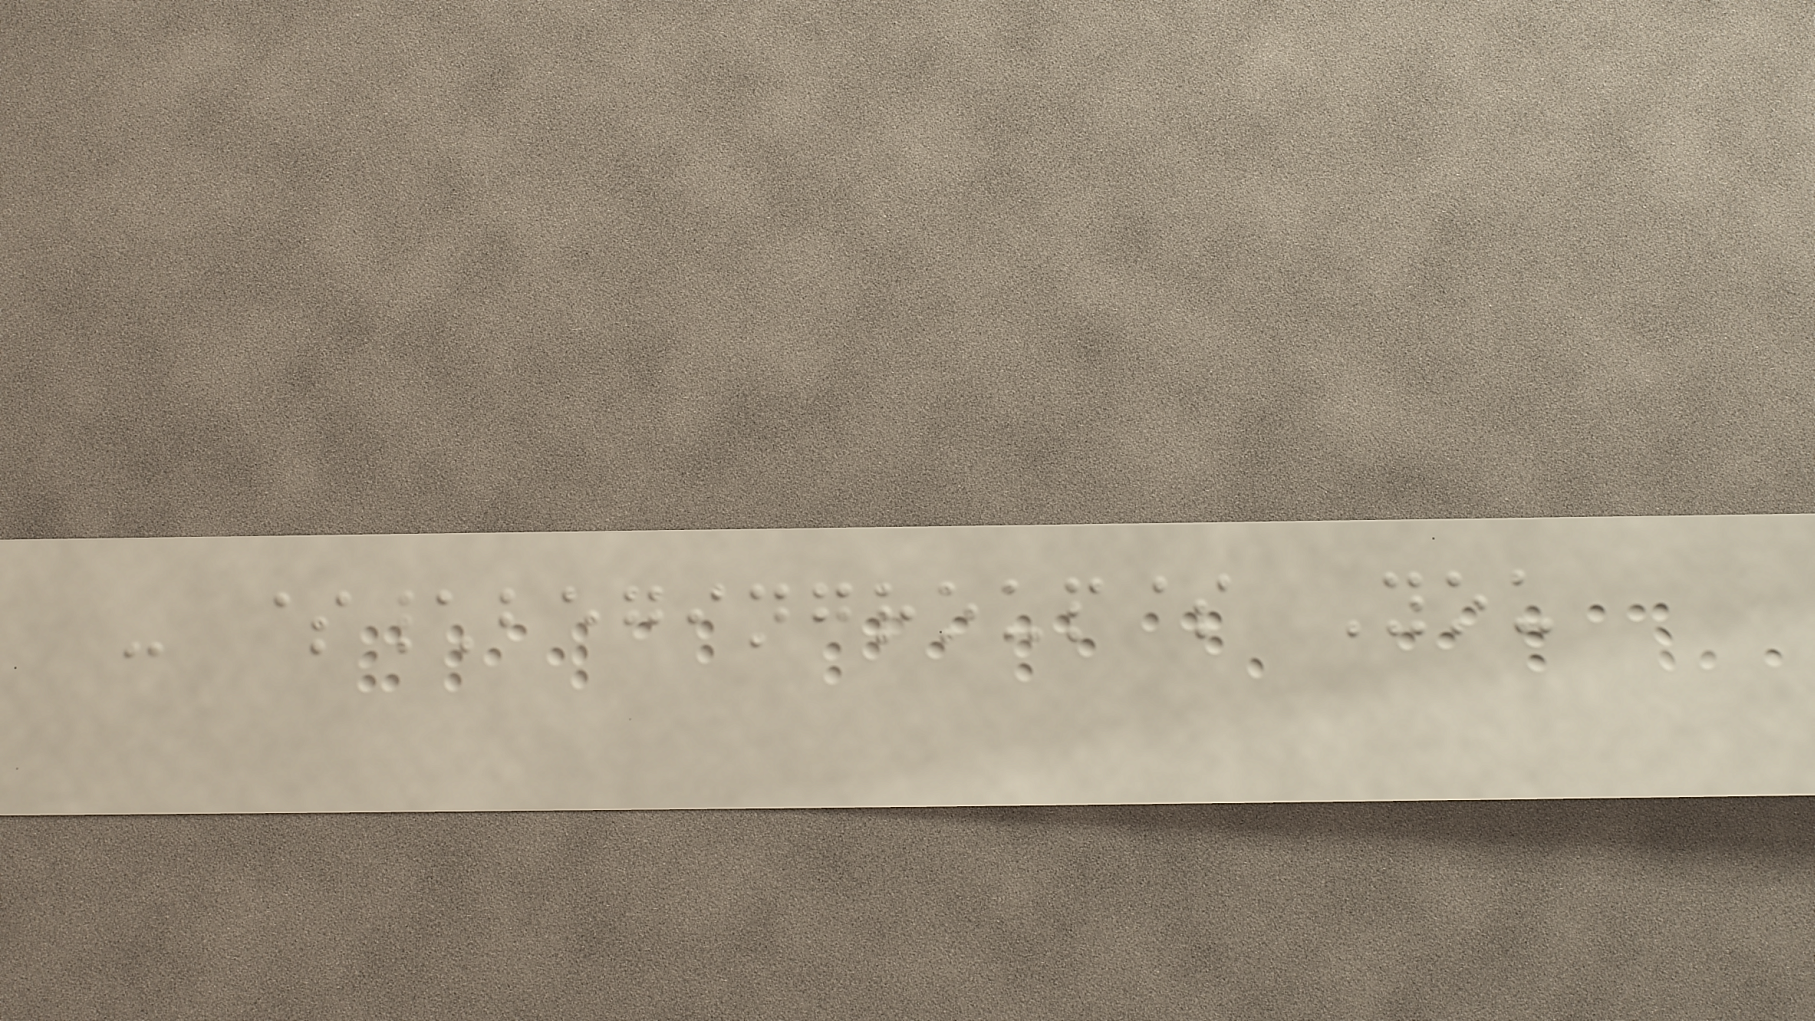- $\begingroup$ You
